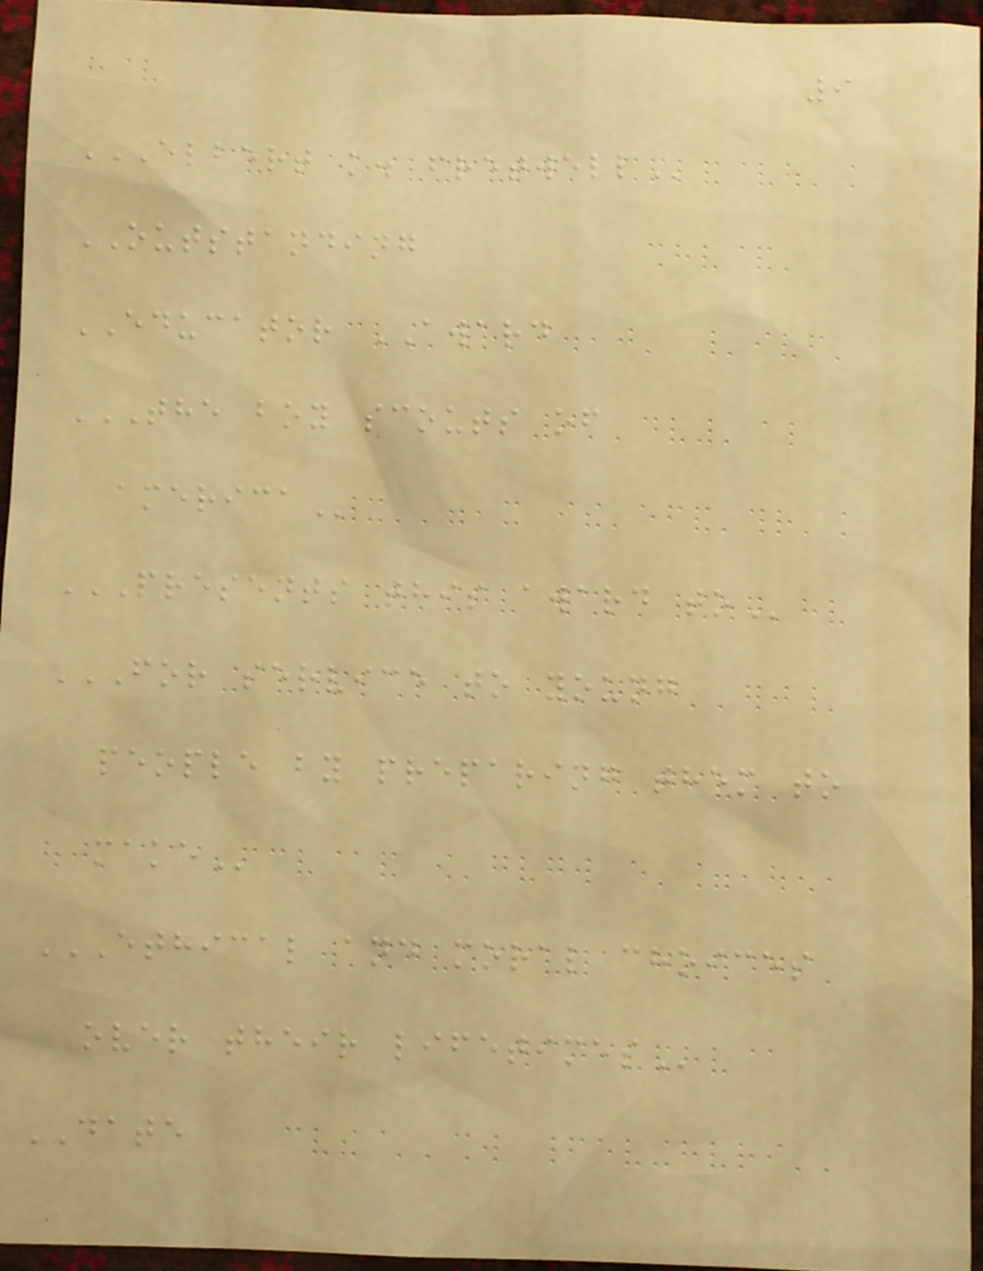9
ELBERT K. FRETWELL
OUTSTANDING
EDUCATOR AWARD
THE BOY SCOUTS OF
AMERICA
PRESENTS THIS AWARD TO
FOR SERVICE TO YOUNG
PEOPLE BY PREPARING THEM TO
MAKE
ETHICAL AND MORAL CHOICES
OVER THEIR LIFETIMES
DATE
